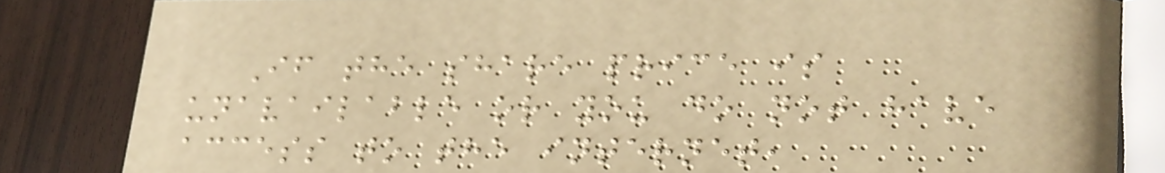If the share price is
unavailable or you do not have
access to the internet,
